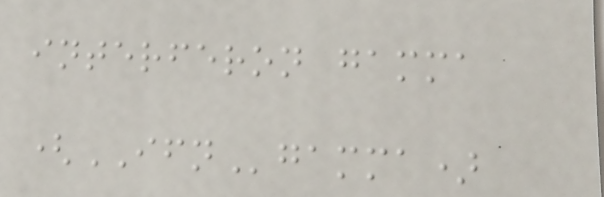interferon gamma
(IFNgamma)
